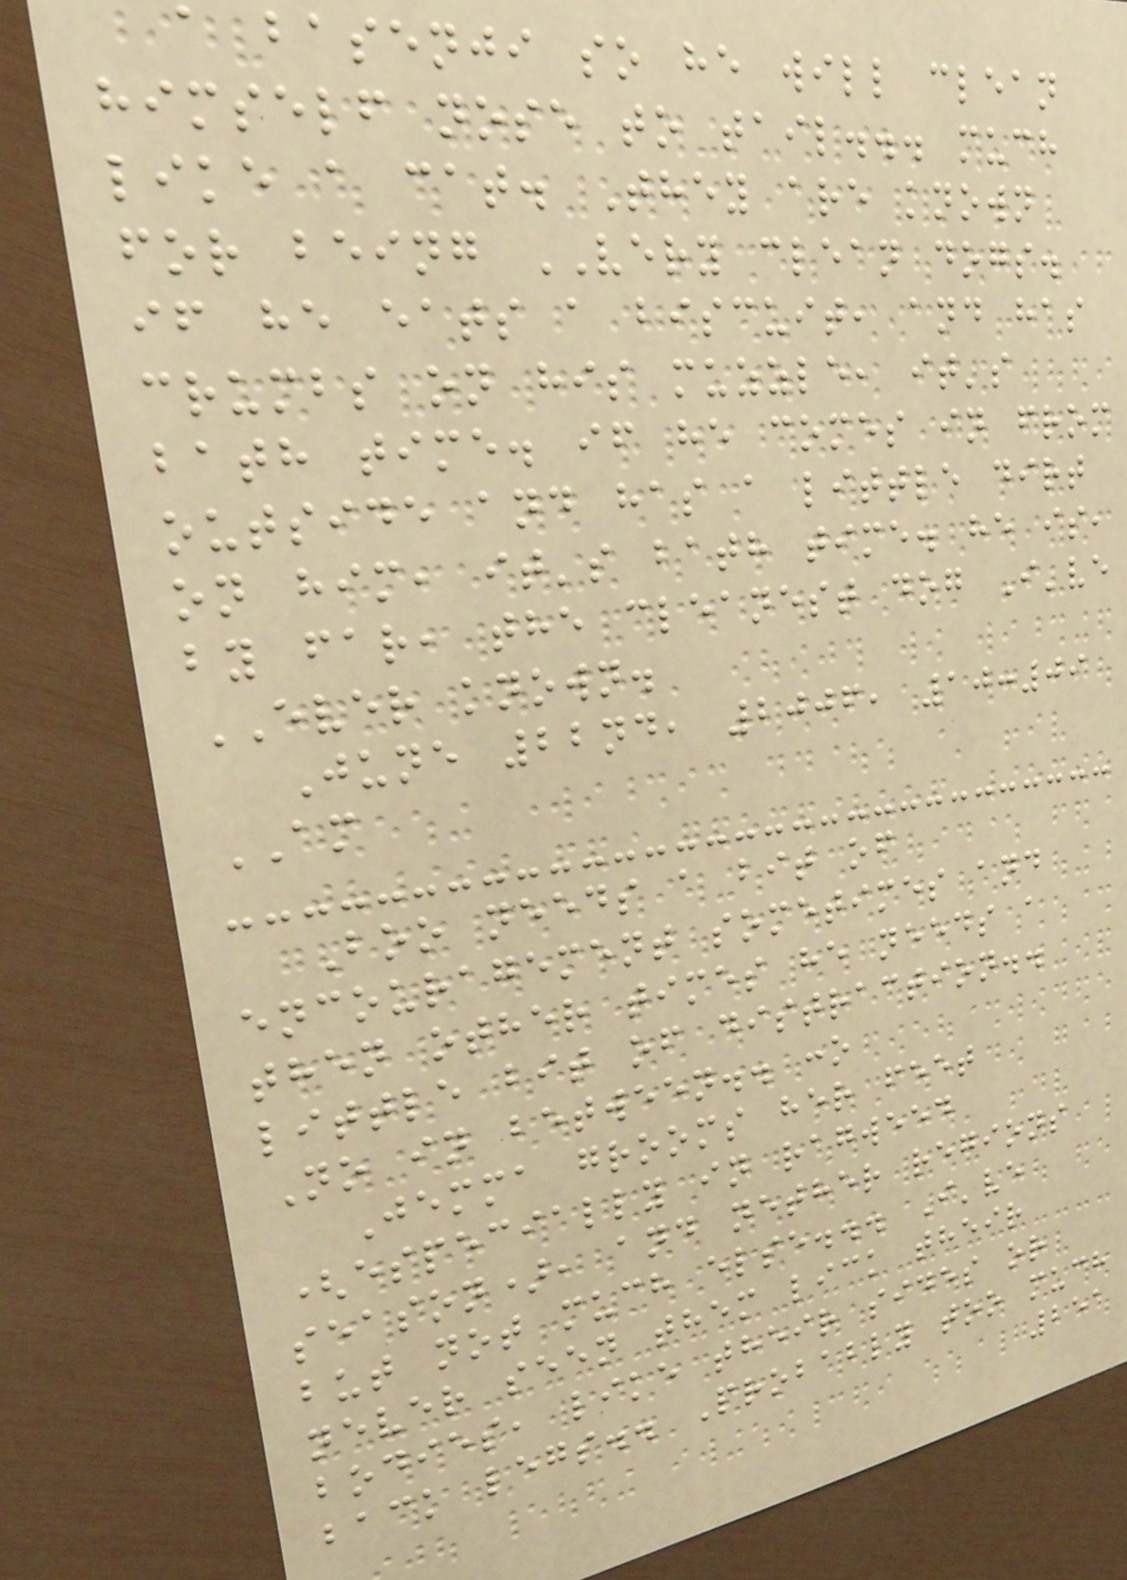a basenji so he will clean
himself nose to tail... much
like a cat. They are known
for being VERY clean dogs.
if he eats a biscuit, and has
crumbs on his muzzle, it's
bath time. if he comes in from
outside and has a little dirt
on him, it's bath time. he is,
by far, the cleanest dog I've
EVER known.
June 22nd, 2006, 10:09
AM
Boo needs a bit of
encouragement sometimes and
then other times he needs a
little bit of distraction..
No in between.. :o
Jemma grooms her feet
(especially in ragweed
season), and nether regions
but not much else... I've
never seen them lick their
bodies, like their sides or
back legs.. Probably too much
251
